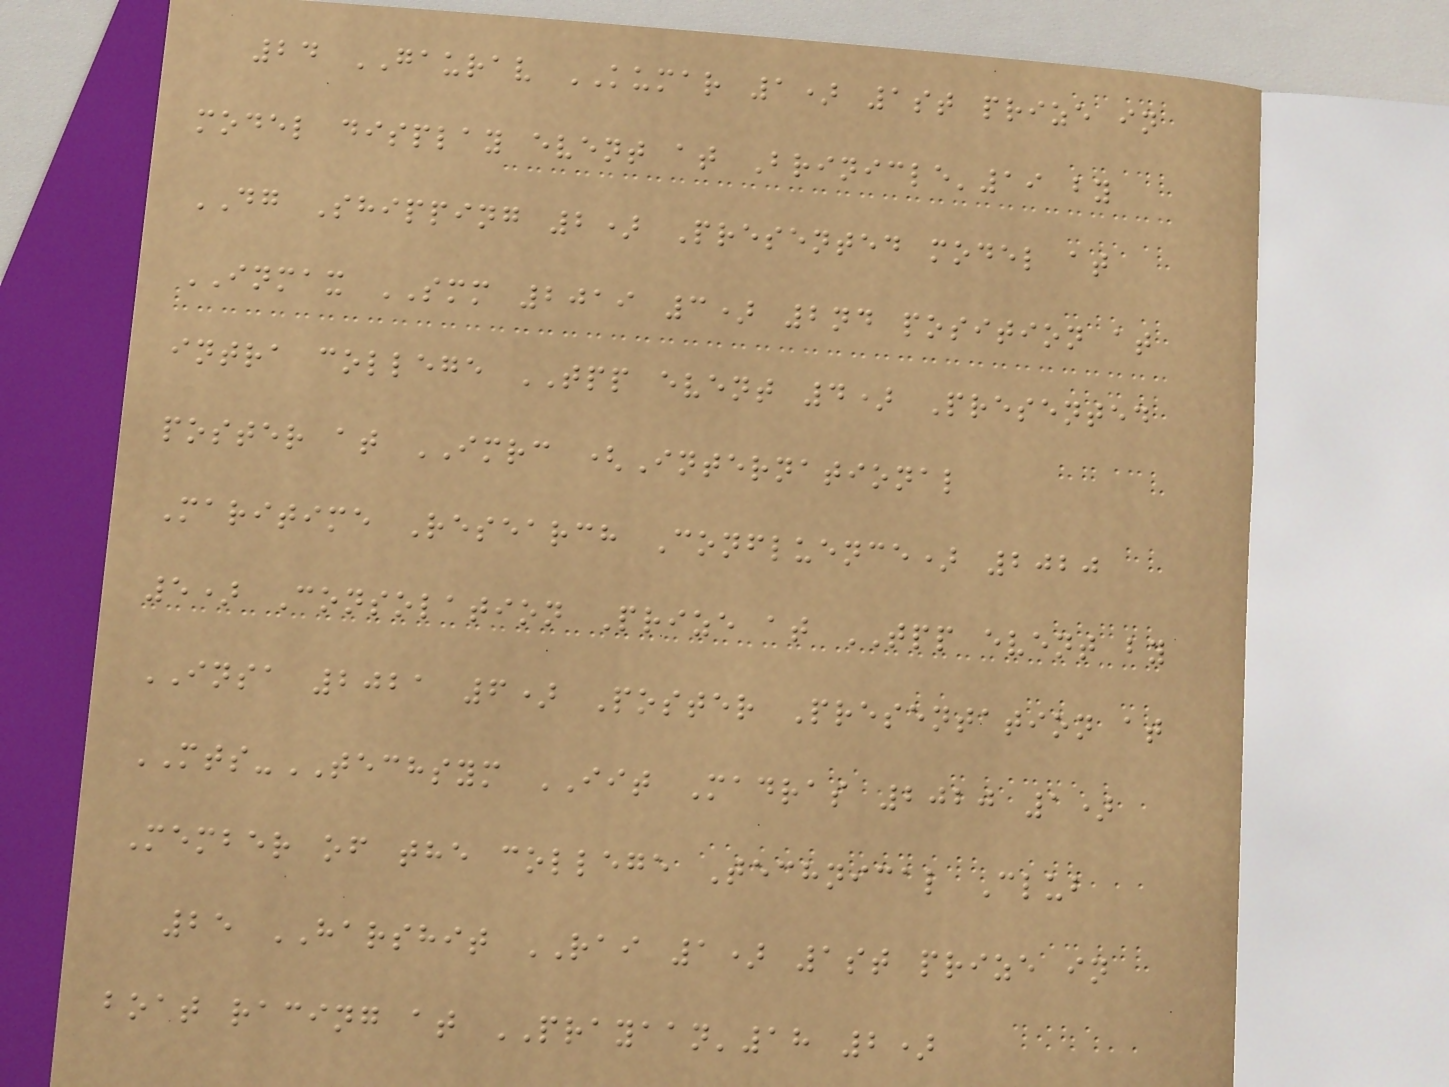24 GAURAV KUMAR 1) 1st prize in
model display event at Brinicle'19 by
DG Shipping 2) Presented model at
INMAX SMM 2019 3) 2nd position at
intra college TPP event 4) Presented
poster at IMRC (International
Maritime Research Confluence) 2020
5) Consolation Prize at TPP event by
INSA 2021 6) Poster Presentation at
MTS-TECHSYM IIT Madras 2020 1)
Member of the college Technical Club
25 HARSHIT RAI 1) 1st prize in
boat racing at PRAYAAN'18 2)
